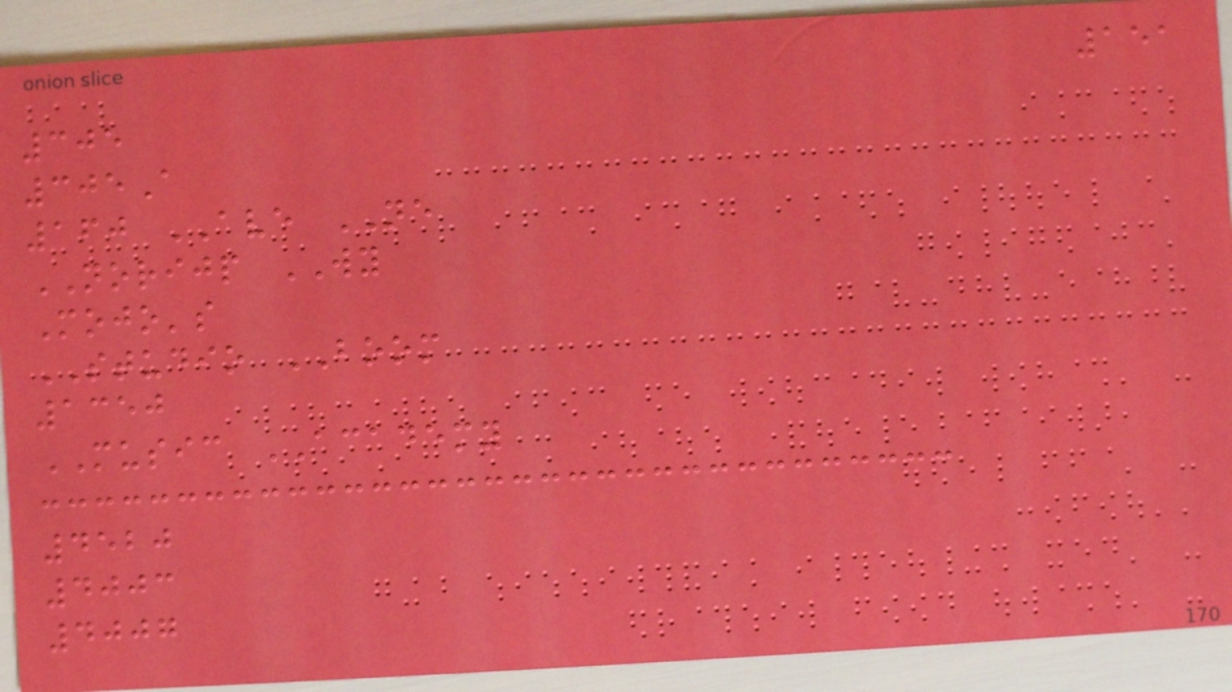151
305
305A
160 AVE NE
NORIJP WY
Mojo's
STUDIO BOOM
1350
MUSIC ACADEMY
4520
4003
4007
